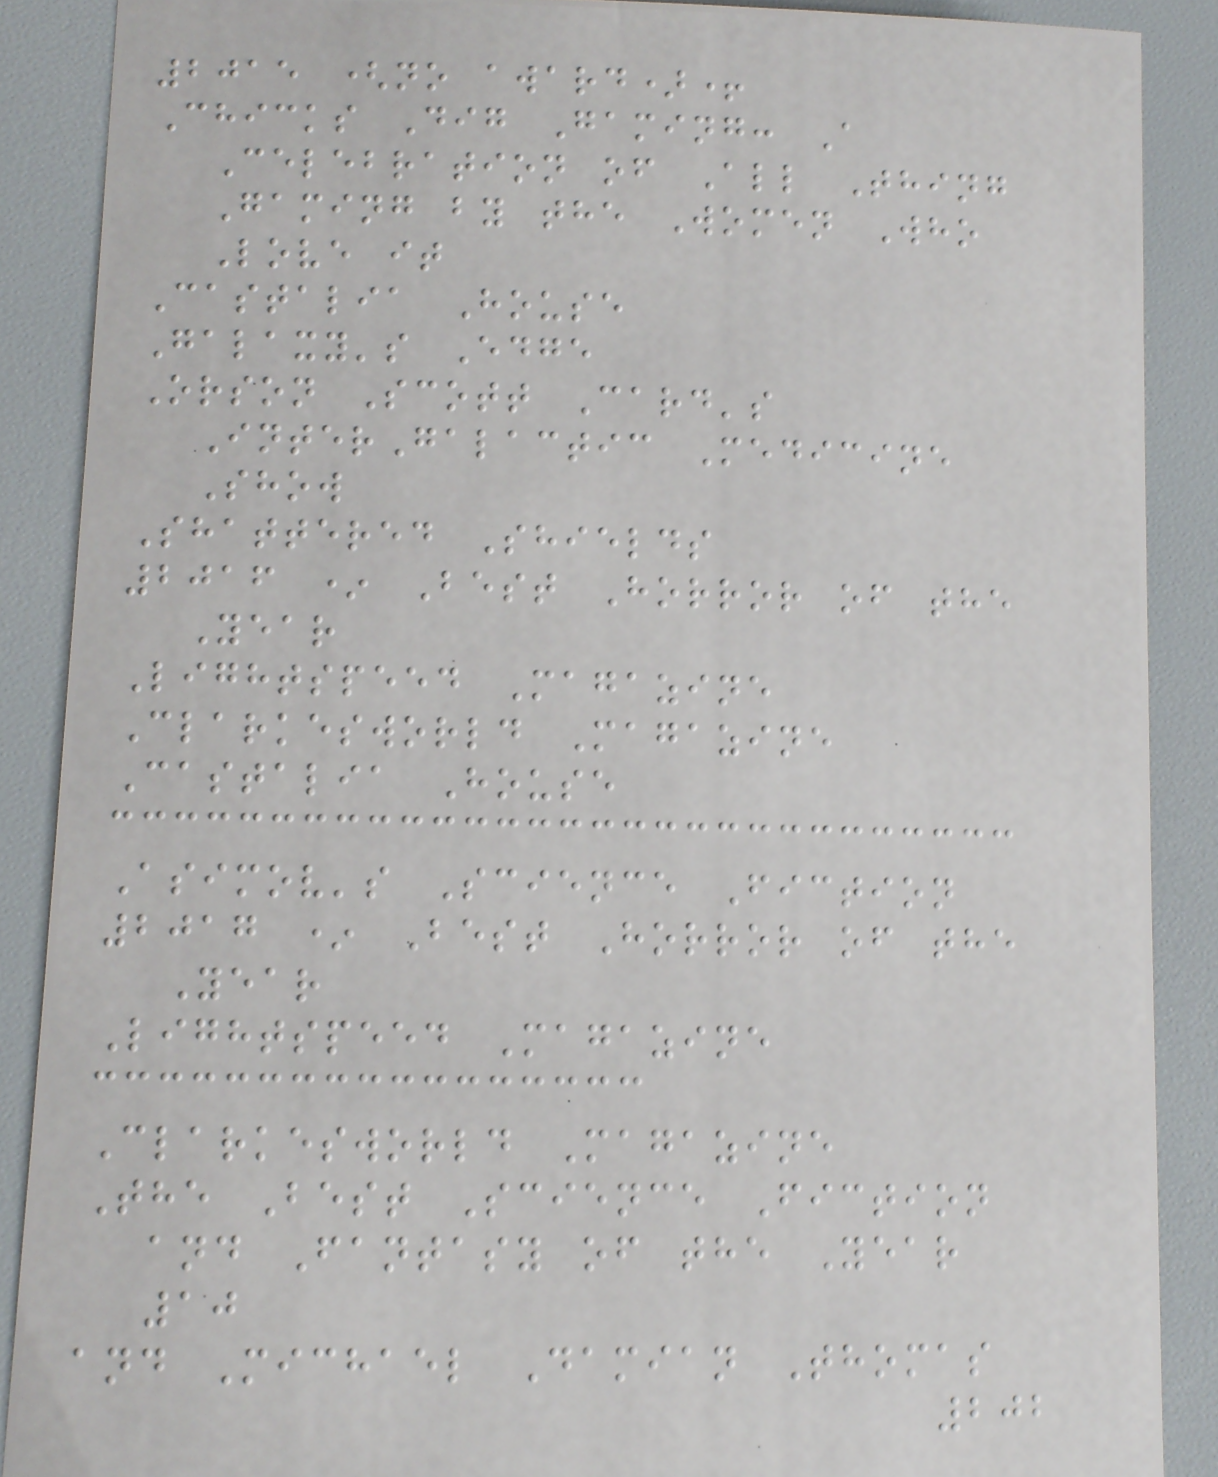2015 (no award)+
Chicks Dig Gaming: A
Celebration of All Thing
Gaming by the Women Who
Love it
Castalia House
Galaxy's Edge
Orson Scott Card's
InterGalactic Medicine
Show
Shattered Shields
2016 * Best Horror of the
Year
Lightspeed Magazine
Clarkesworld Magazine
Castalia House
Asimov's Science Fiction
2017 * Best Horror of the
Year
Lightspeed Magazine
Clarkesworld Magazine
The Best Science Fiction
and Fantasy of the Year
10
and Michael Damian Thomas
202
